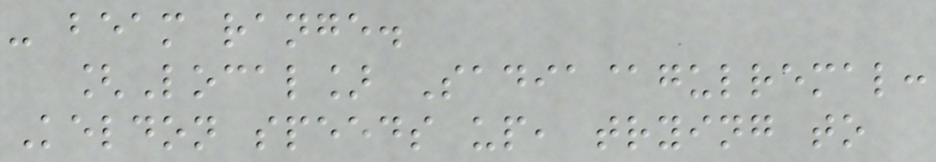- beam range.
[Local] Sadia@gulremal:
Keldon speeds up, trying to
